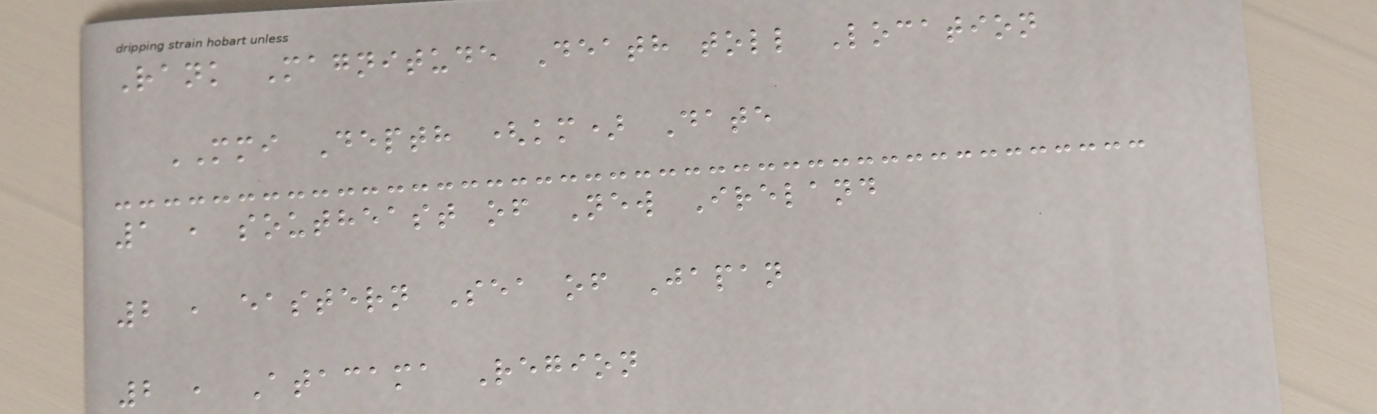Rank Magnitude Death toll Location
MMI Depth (km) Date
1 , southeast of New Ireland
2 , eastern Sea of Japan
2 , Atacama Region
